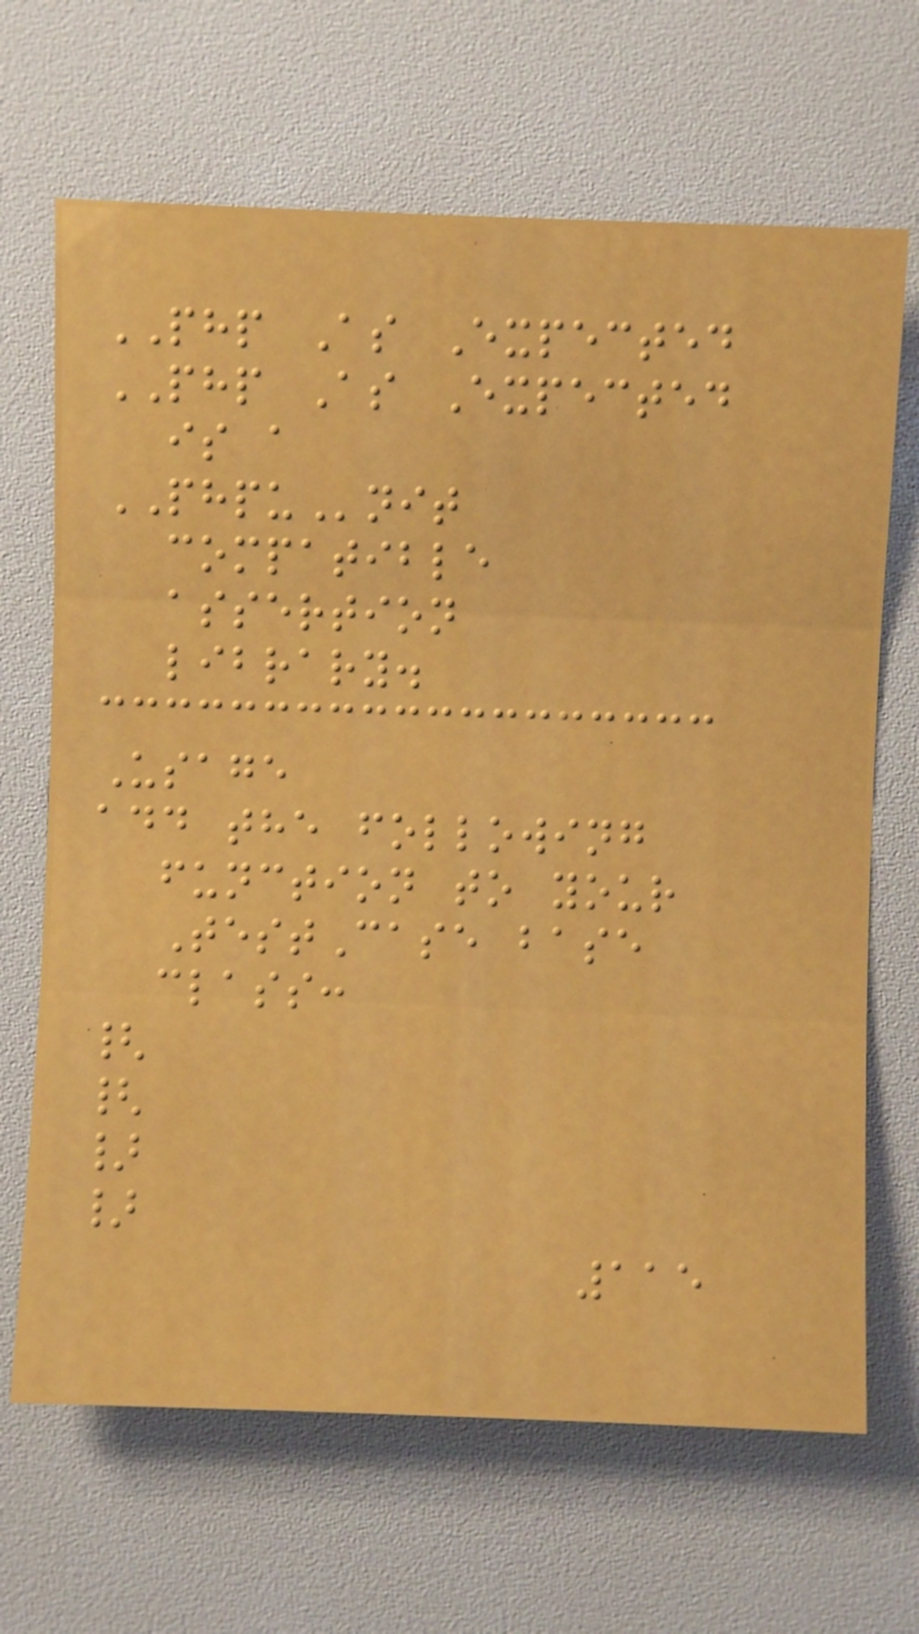PHP As Expected
PHP As Expected
is a
PHPUnit
compatible
assertion
library.
Usage
add the following
function to your
TestCase base
class:
{
{
}
}
115
